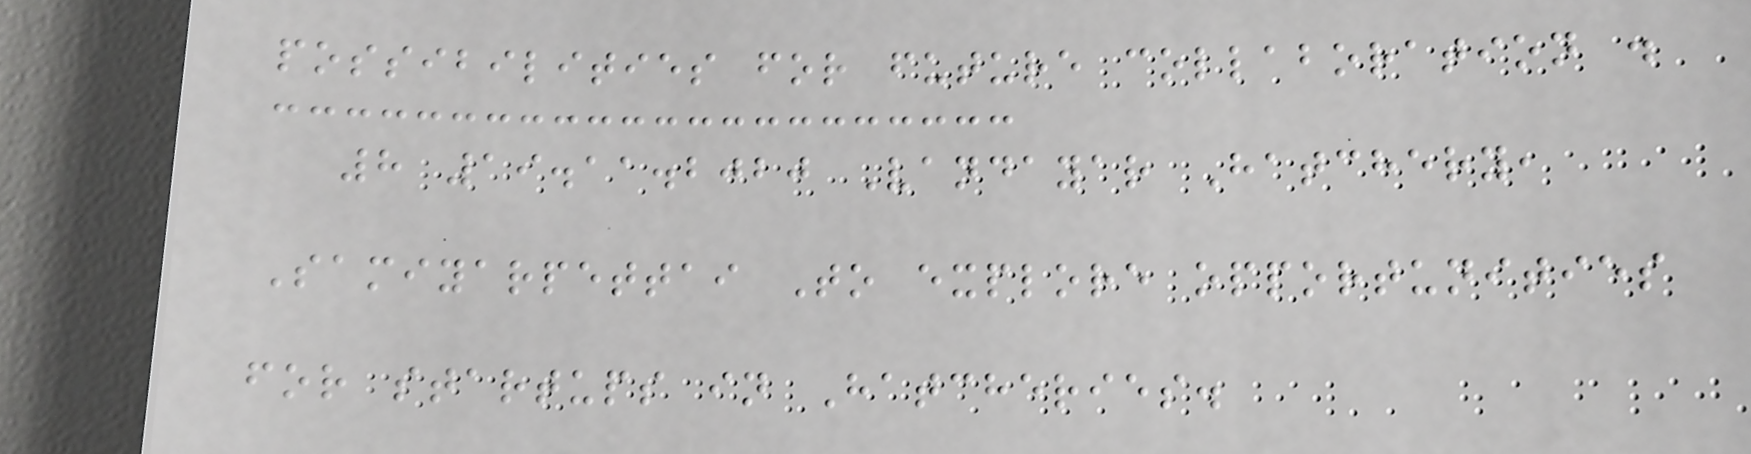possibilities for future collaboration .
8 19.11.2020 Vandayar Hatchery,
Samiyarpettai To explore opportunities
for startups in Hatcheries.
